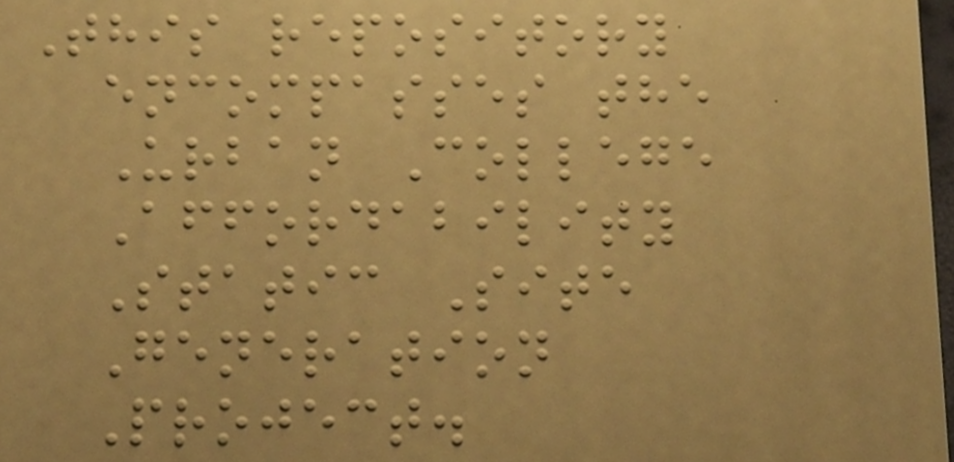This repository
encompasses the
Urban College
Affordability
Static Site
Generation
Project.
